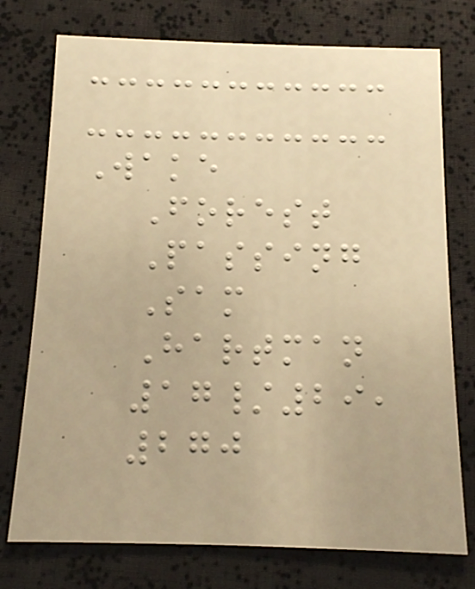Wake
Forest
Passing
Sam
Hartman
17/29,
270
